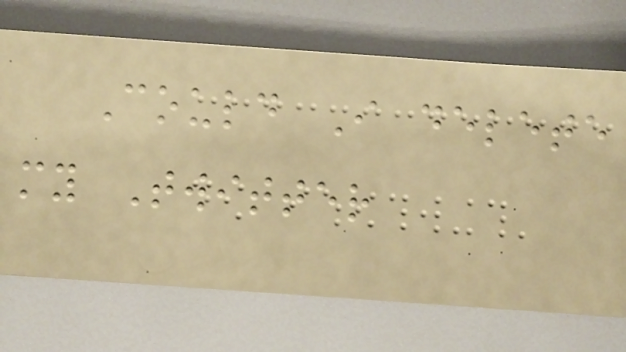Could I delete
my Twitter
